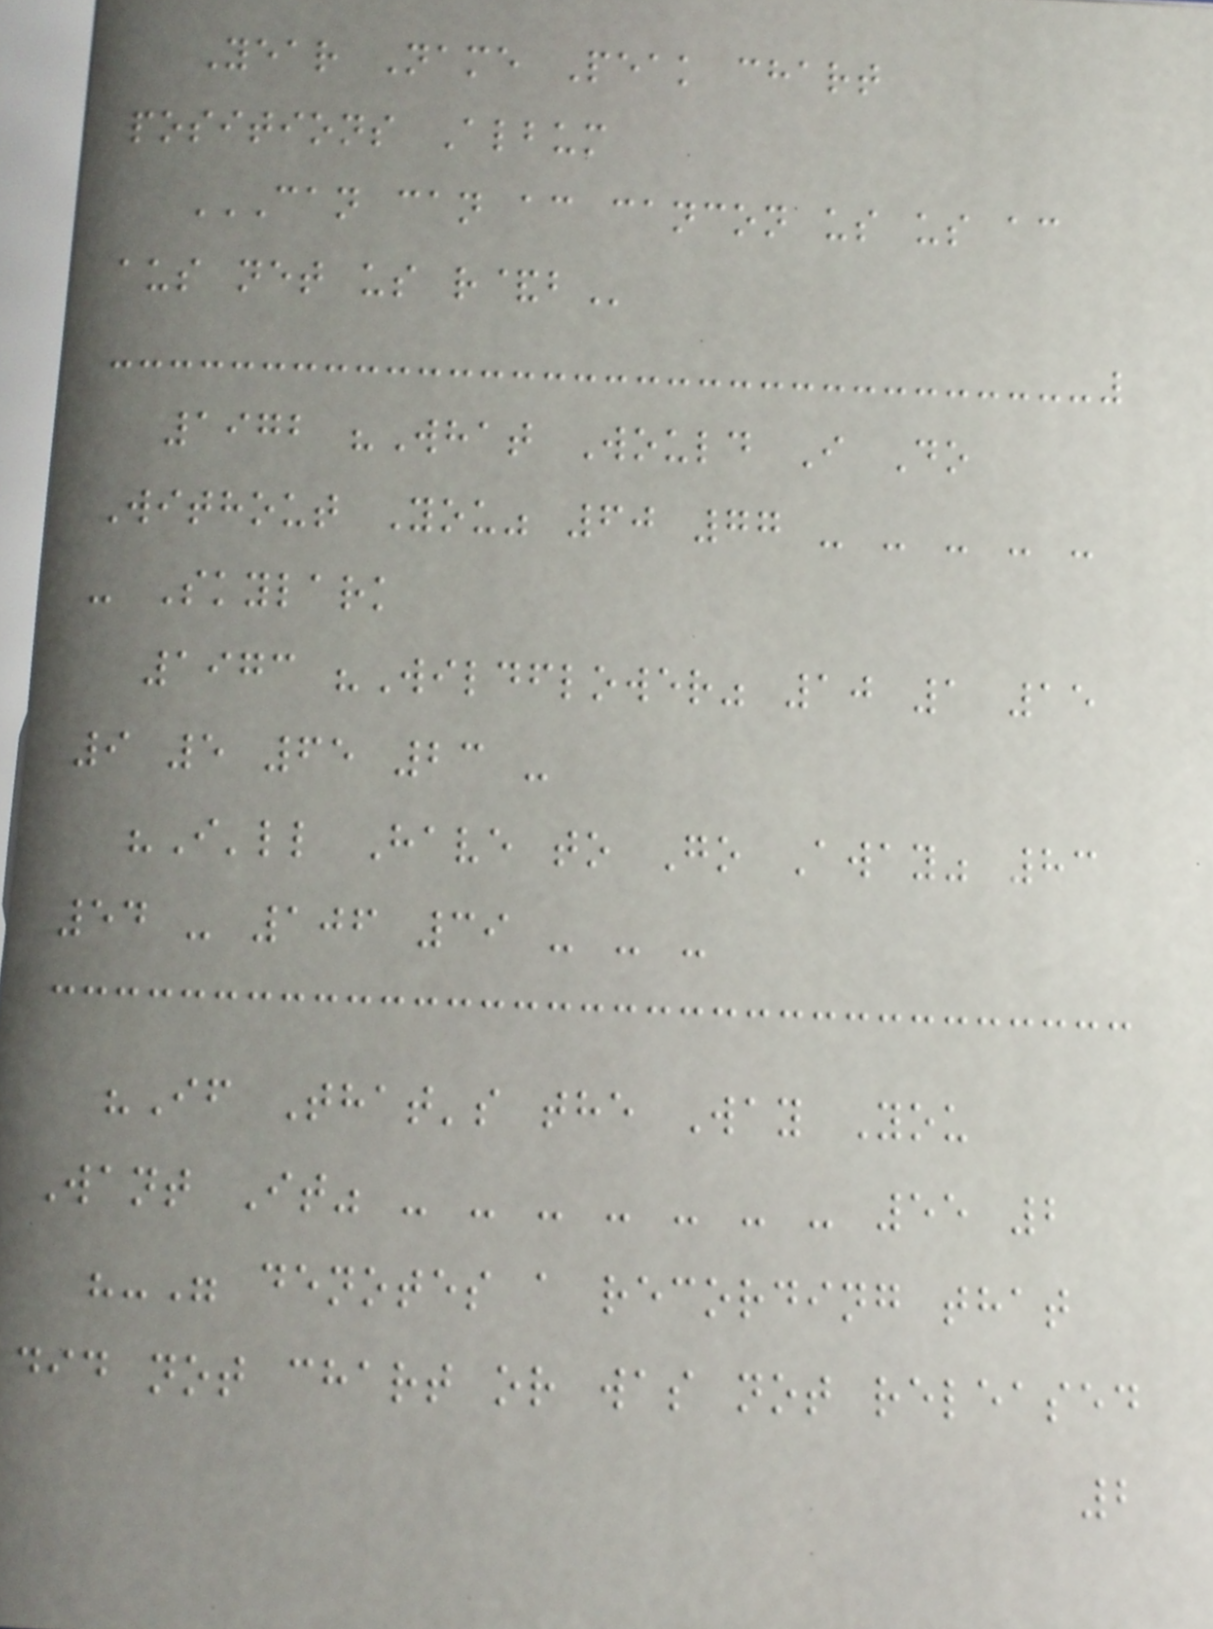Year Name Peak chart
positions Album
CAN CAN AC CANCON US US AC
AUS NET US R&B
1972 "What Would I Do
Without You" 60 77 - - - - -
- Skylark
1973 "Wildflower" 10 1 15
9 5 65 23 -
"I'll Have to Go Away" 83
54 - 106 39 - - -
"If That's the Way You
Want It" - - - - - - - 55 2
"-" denotes a recording that
did not chart or was not released
2
